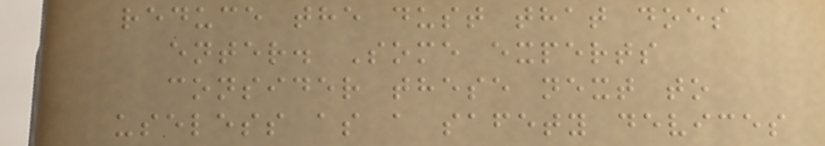reduce the dust that does
enter. Some experts
consider these next to
useless as a safety devices
